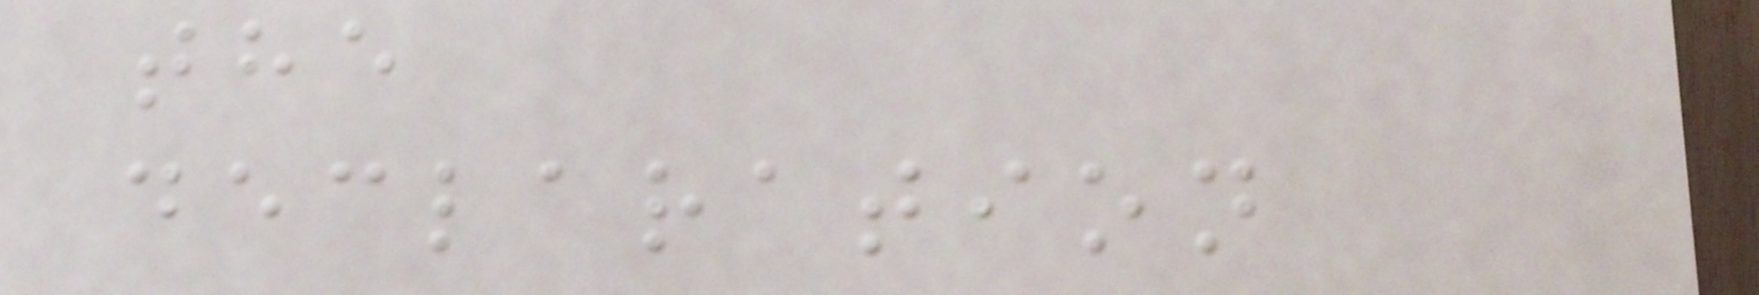the
declaration
